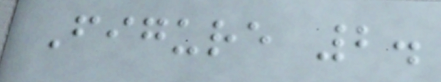Figure 2.
